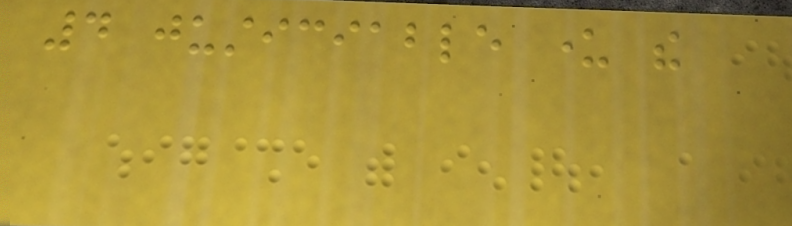4 justiciable under the
